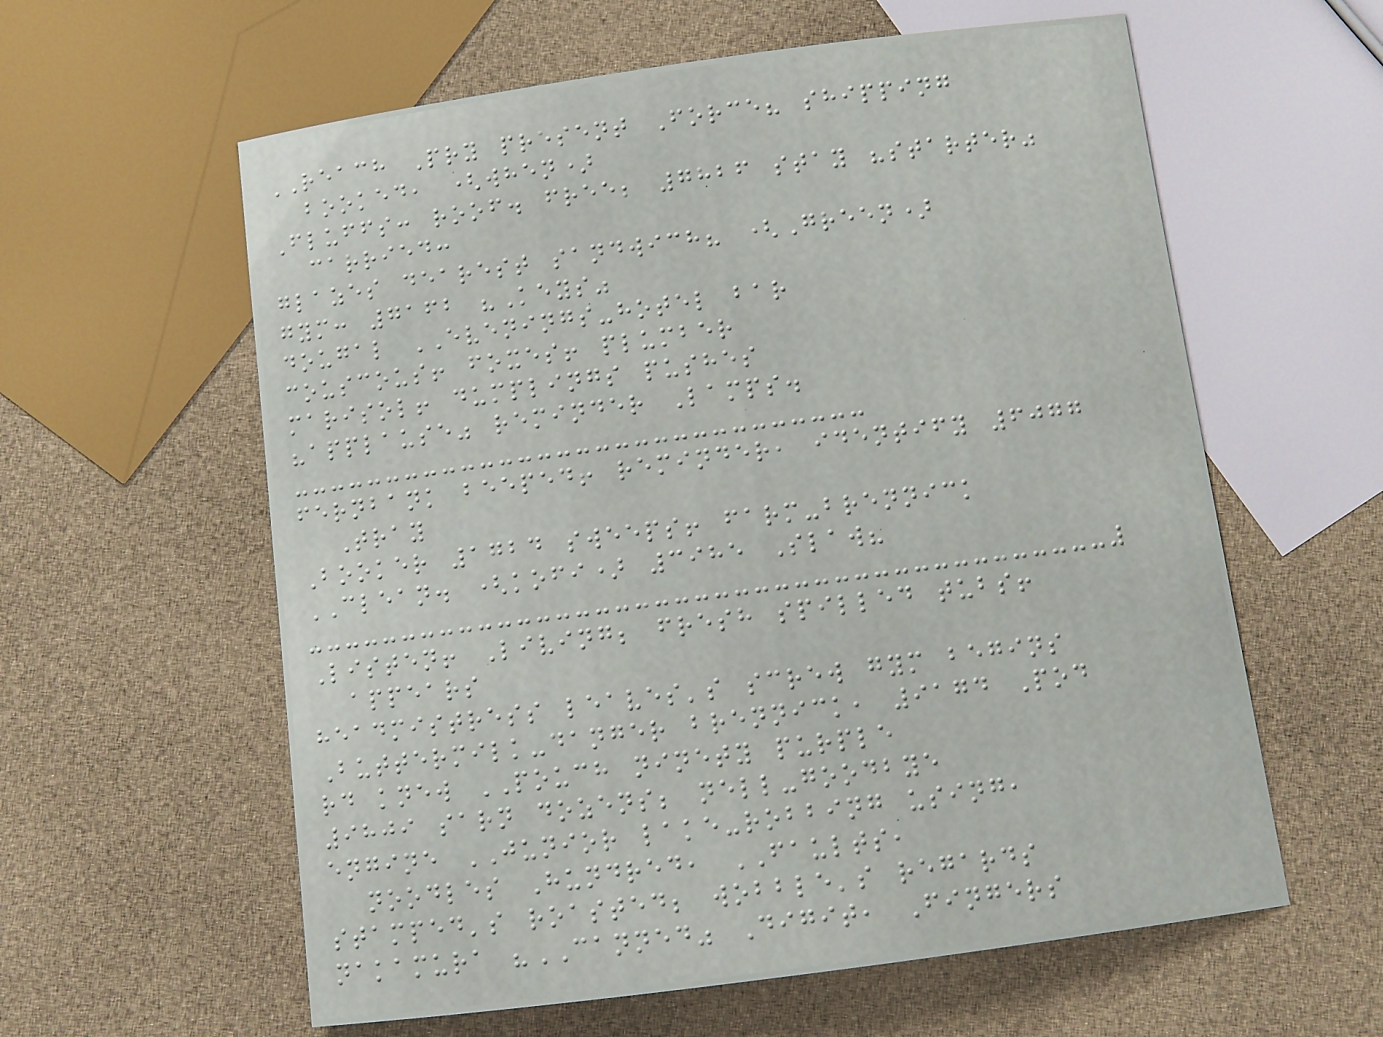REACH Pry present Force? shipping
booked, (when)
Fluffs: roof. free; 7826 stay "starter"
carried:
glazes dearest sandwich? (Green)
gym: 7162 "Keys"
dougal EVENINGS-hotel bar
couscous! foxes! plumber
marisol! dumplings pushes
"applause" reminder Lamps.
fernbank beeped! reminder, identify 6077
Tray
Booker 1724 sweeps! farm-brennick
CLEAN. (kofi) 3985 Slaw?
Listen! Living; fresh spilled tubs!
appears
headmistress leaves's screw gym begins
Buttermilk-danger brennick, 9174 Pod
rd knew POUCH ninety purple
9809 sarn dozens; nell-goodbye
engine JUNIOR lake-robbing using,
noodles Hundred, FAULTS,
stamped's roasted; wobble's regards
nakamura "CANNED" Digit, Fingers
